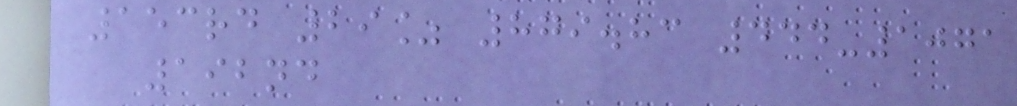153rd 29% 879.83 444-1071
192nd
